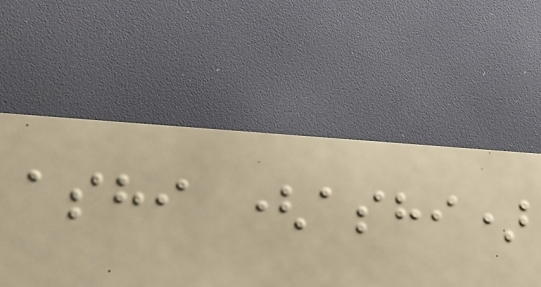ashi (ashi)
